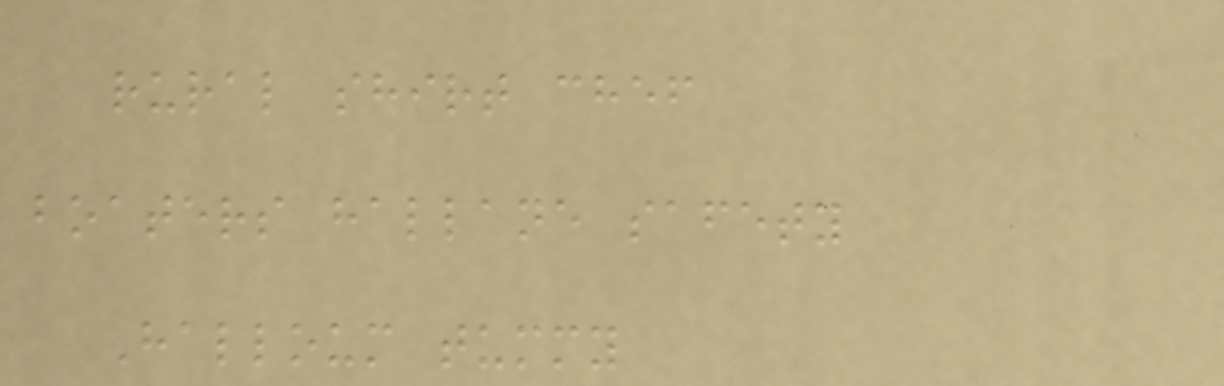rural shirt chef
boaters hallane safety
Halloum tummy
